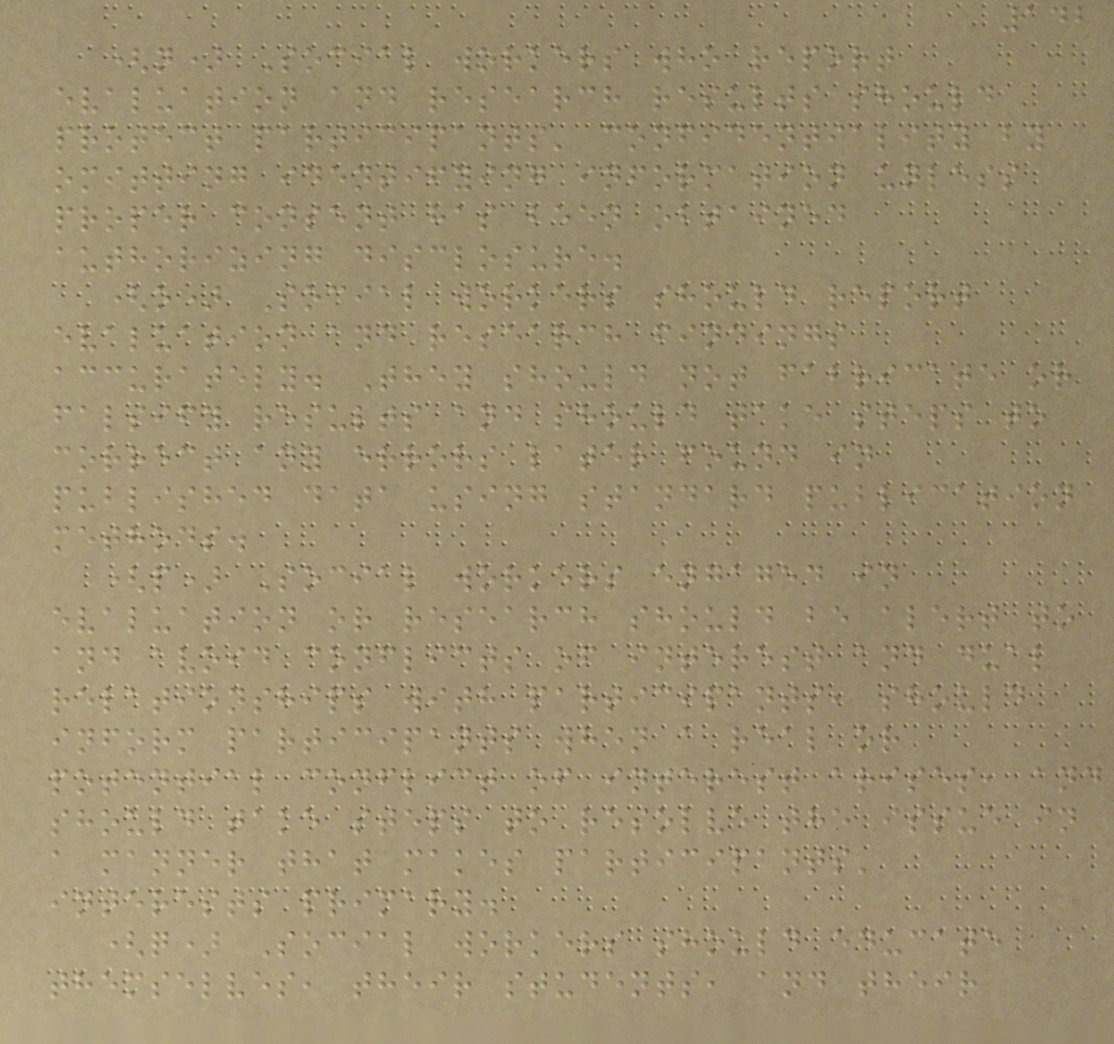142
(n) Social workers who report
evaluation and research results should
protect participants' confidentiality by
omitting identifying information unless
proper consent has been obtained
authorizing disclosure.
(o) Social workers should report
evaluation and research findings
accurately. They should not fabricate or
falsify results and should take steps to
correct any errors later found in
published data using standard publication
methods.
(p) Social workers engaged in
evaluation or research should be alert to
and avoid conflicts of interest and dual
relationships with participants, should
inform participants when a real or
potential conflict of interest arises, and
should take steps to resolve the issue in
a manner that makes participants'
interests primary.
(q) Social workers should educate
themselves, their students, and their
